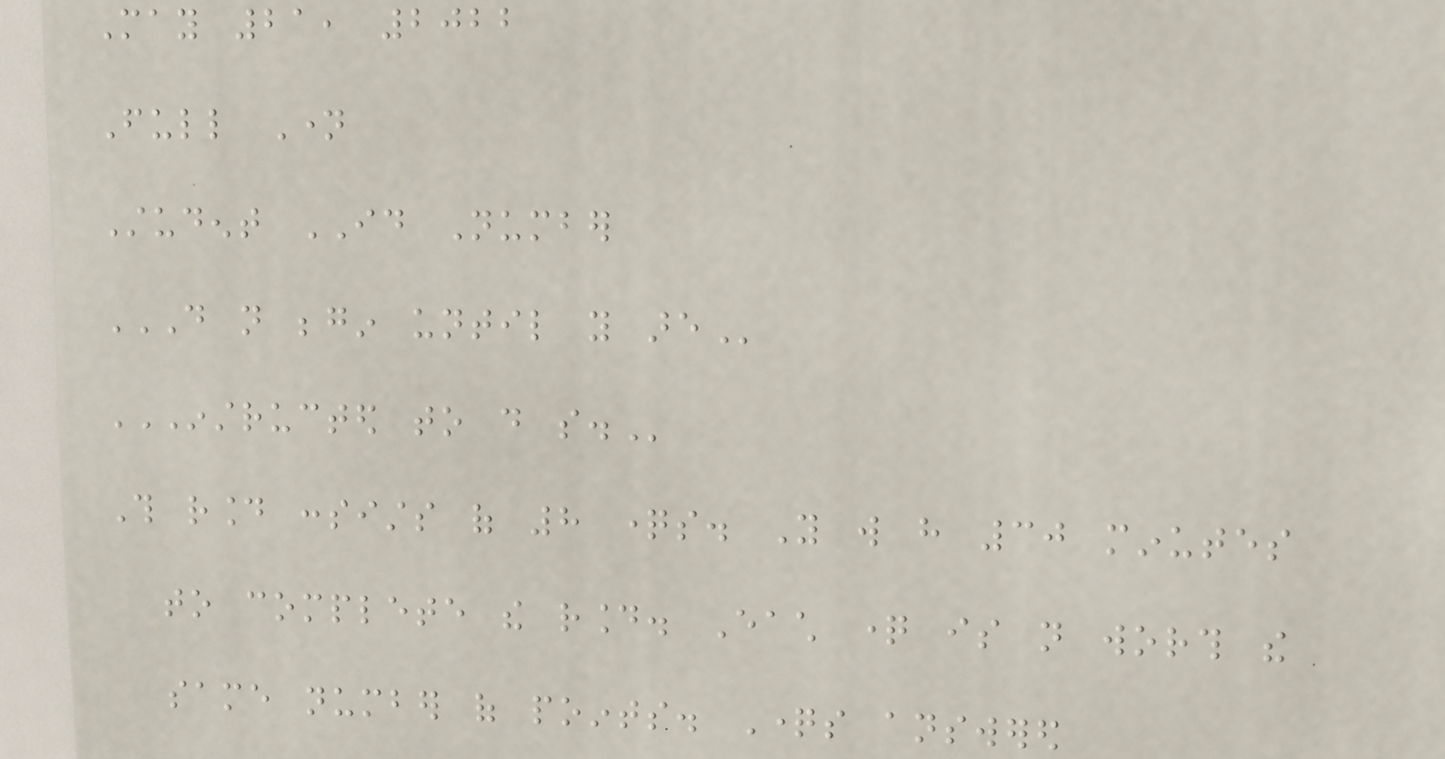May 21, 2022
Full Name
Student ID Number
DO NOT BEGIN UNTIL YOU ARE
INSTRUCTED TO DO SO.
This round consists of 8 questions. You will have 30 minutes
to complete the round. Each question is not worth the
same number of points. Questions answered
